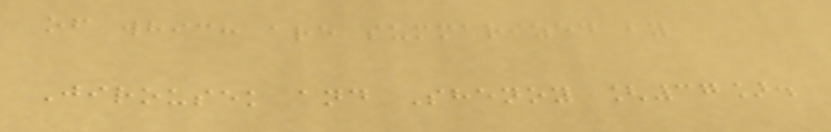of which are summarized by
Jirousek and Shenoy [37].
